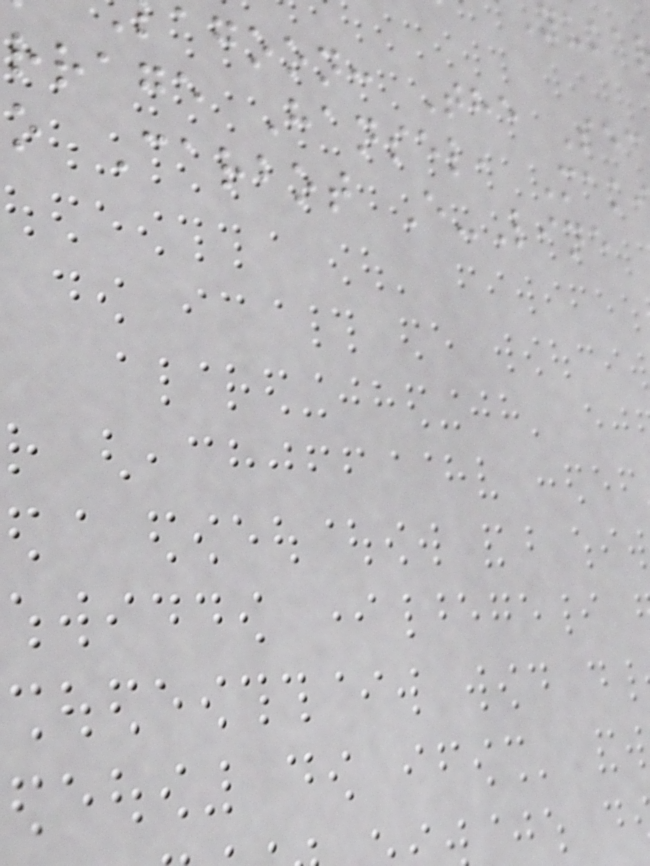agoon: The Sec
rrage Hansel, Mak
o Carbot E-Line
